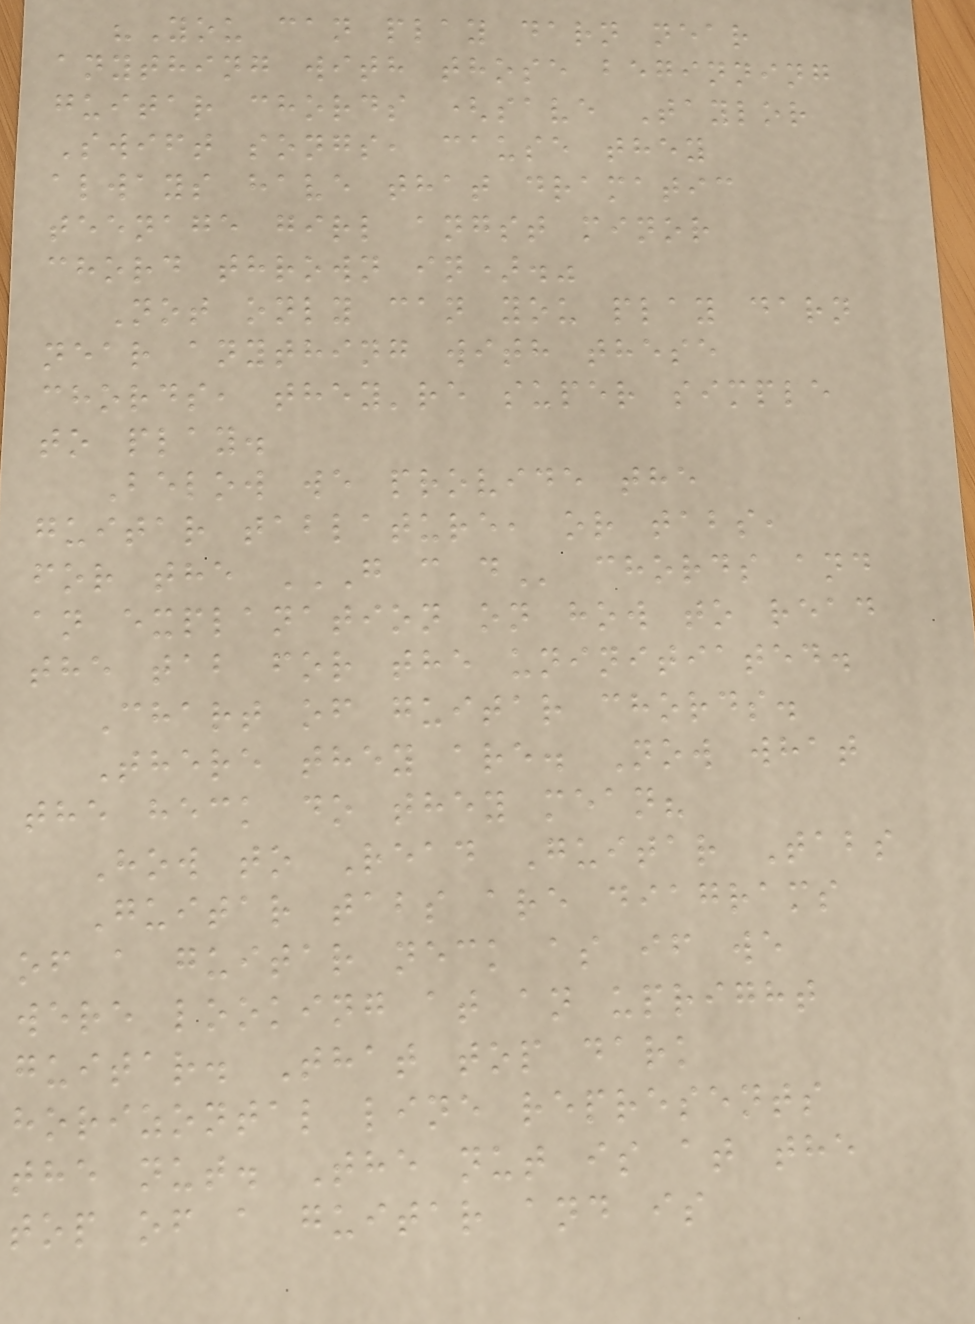"You can play darn near
anything with those beginning
guitar chords (save Taylor
Swift songs, cause they
always have that dramatic
teenage girl angst minor
chord thrown in)."
Not only can you play darn
near anything with these
chords, they're super simple
to play.
Below we provide the
guitar tablature, or tabs,
for the G C D chords and
an explanation on how to read
the tab for the uninitiated.
Chart of guitar chords.
There they are. Now what
the heck do they mean?
How to Read Guitar Tabs
Guitar tabs are diagrams
of a guitar neck as if we
were looking at an upright
guitar. That top dark
horizontal line represents
the nut. The nut is at the
top of a guitar and is
